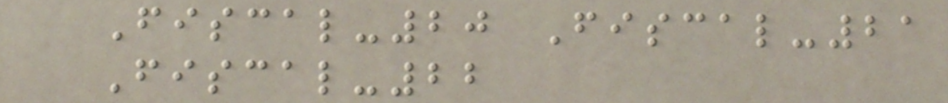Fiscal-20 Fiscal-21
Fiscal-22
